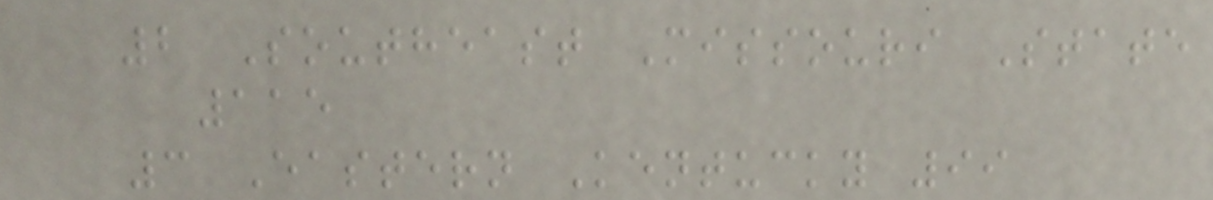2 Southeast Missouri State
115
3 Eastern Kentucky 99
